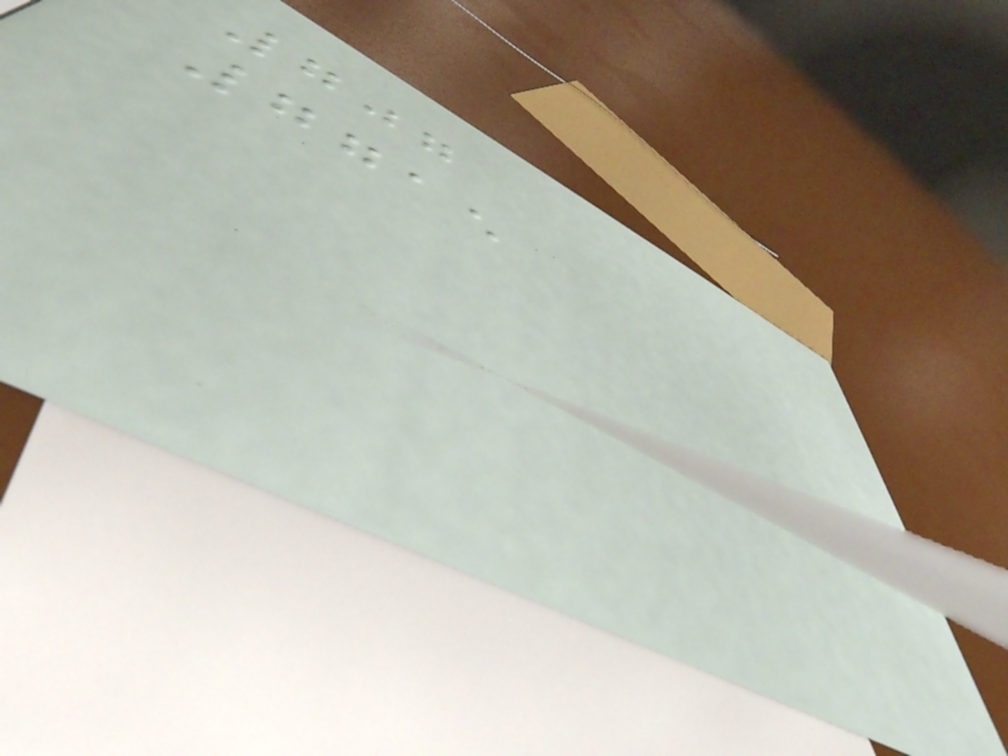707
7715
